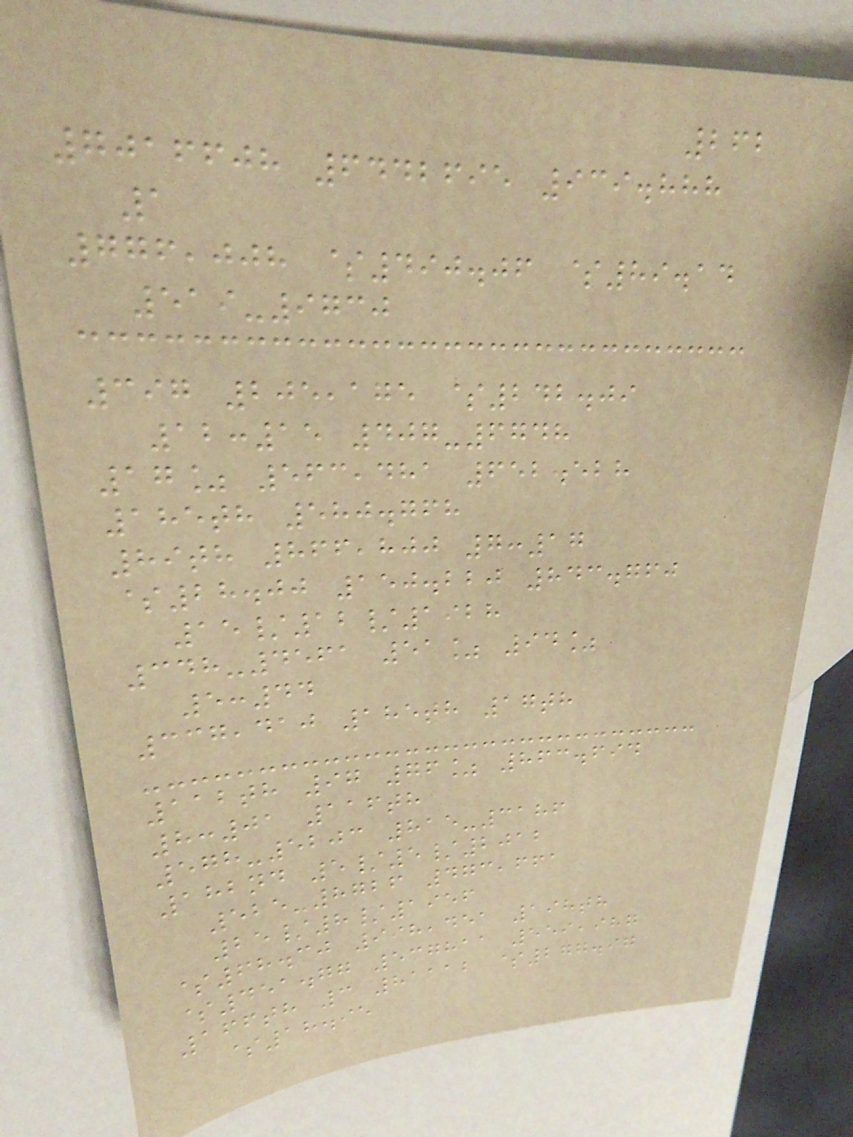262
7016608 6442695 939.888
1
776,008 $490.06 $89.14
519-9730
397 205,175 $242.09
12:15 407-6748
17% 563,481 652.528
185th 580.768
89th 866,800 7:17
$28.00 150.220 843.760
15/12/1928
348-4561 51% 94%
5:44
337,410 185th 17th
112th 97 76% 863.694
8:01 116th
578-5203 815-3186
182nd 5/5/2012
525-8726 473,661
25/8/1956
$68.30 998,451 198th
$451.77 537811 559,987
166th 3 81112 $277.97
$18.95
